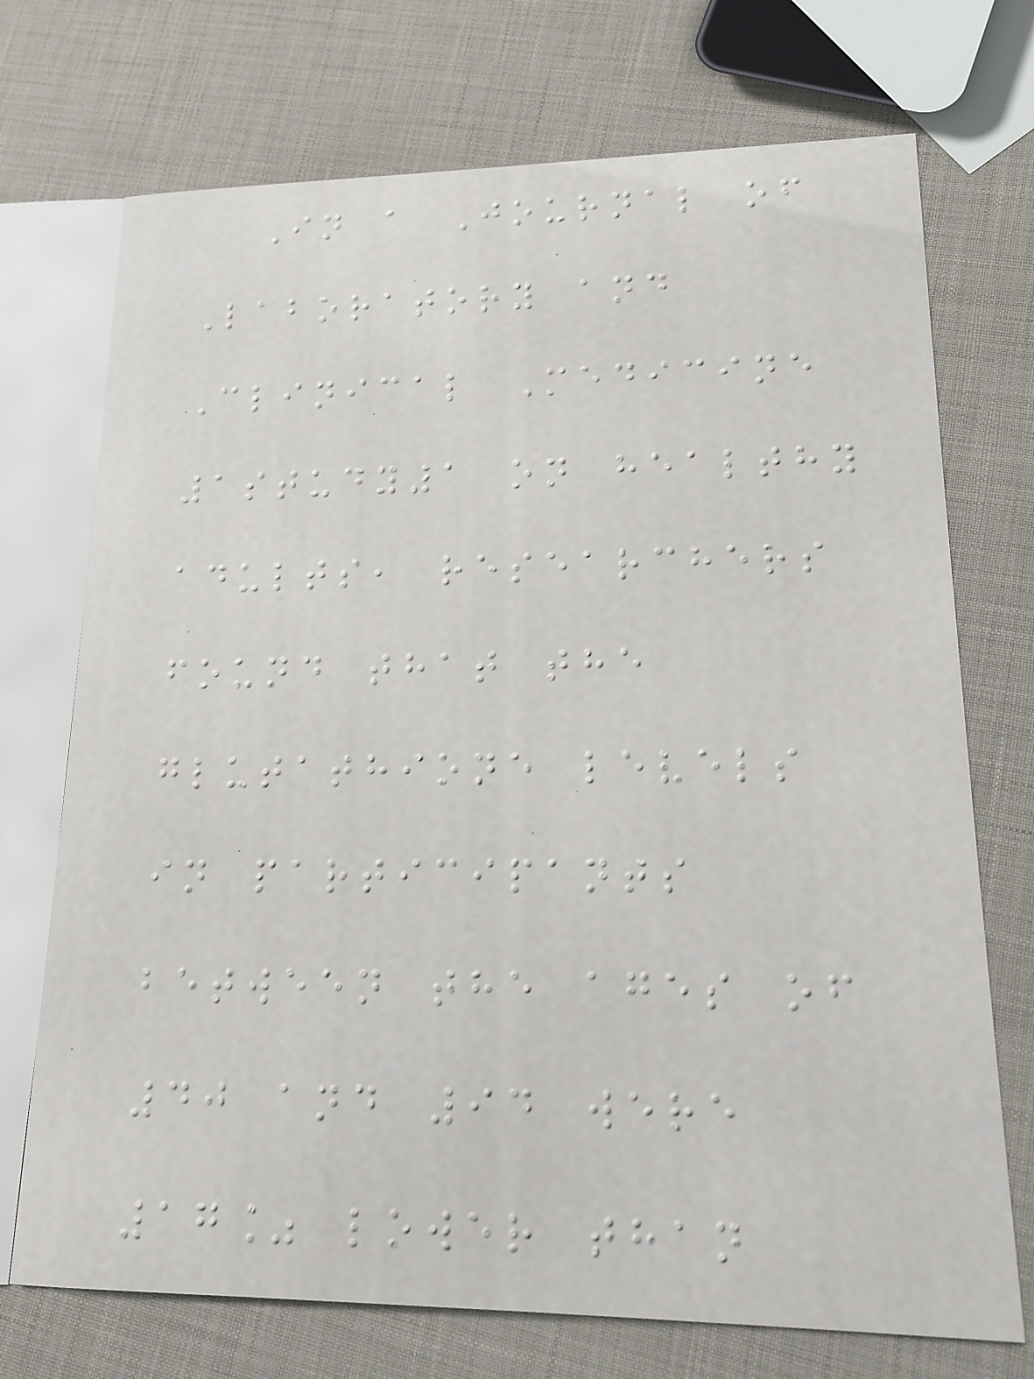In a Journal of
Laboratory and
Clinical Medicine
1study1 on healthy
adults, researchers
found that the
glutathione levels
in participants
between the ages of
40 and 94 were
17% lower than
